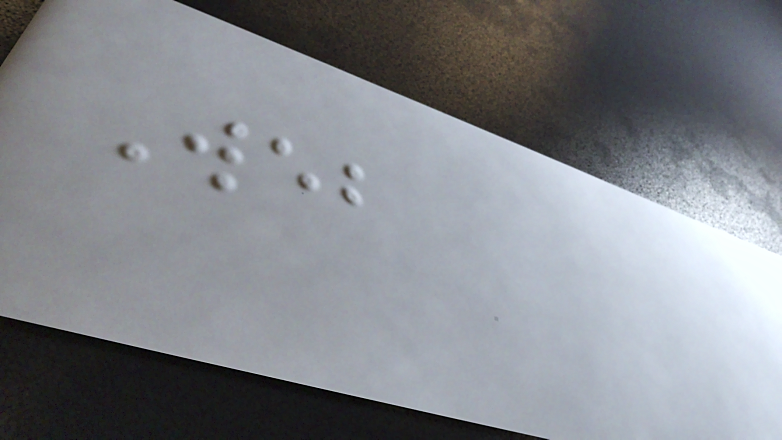Web
